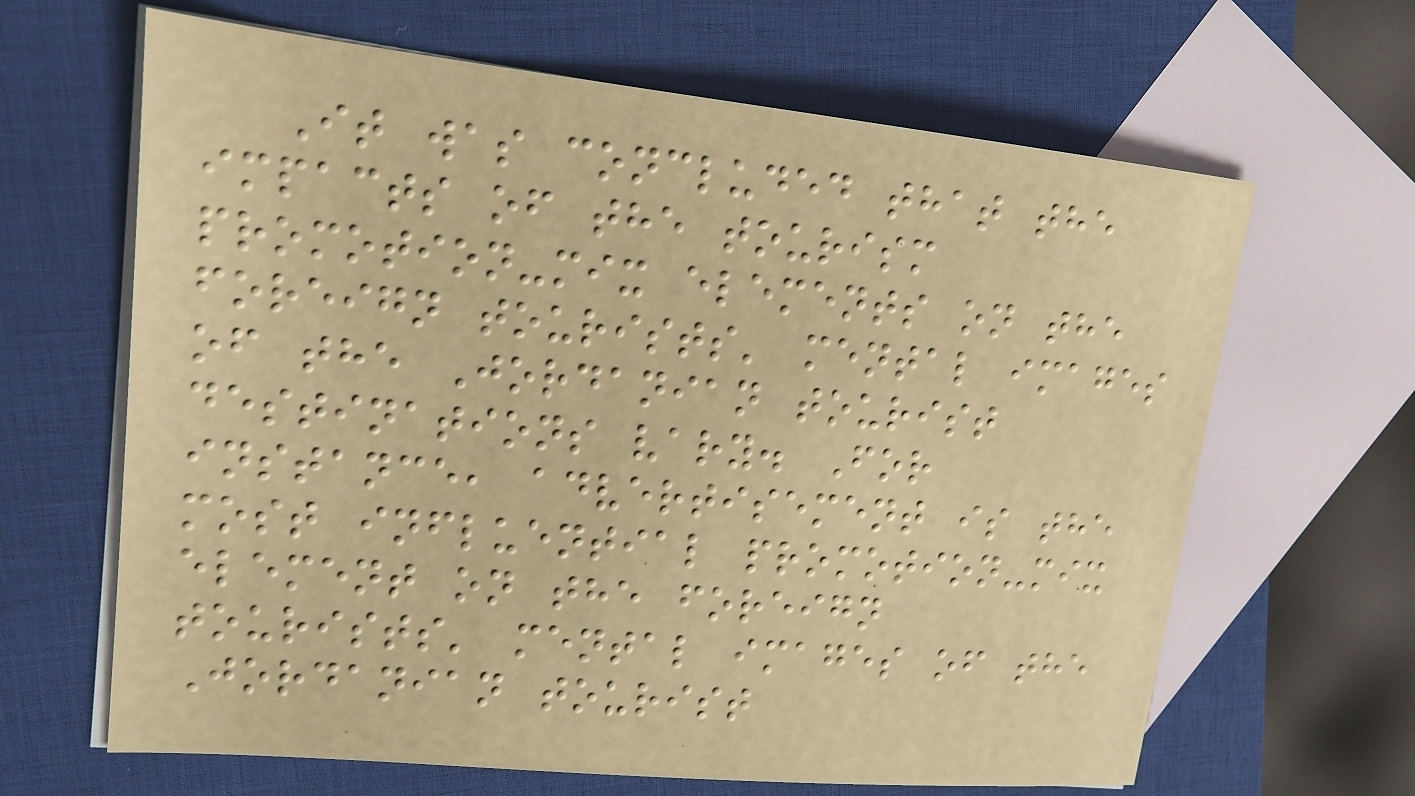It was concluded that the
impacts of the tourism
promotion-mix elements on the
foreign tourists' mental images
of the Jordanian tourist
destinations vary. For
instance, advertisement is the
most influential promotion-mix
element on the foreign
tourists' mental images of the
Jordanian tourist
